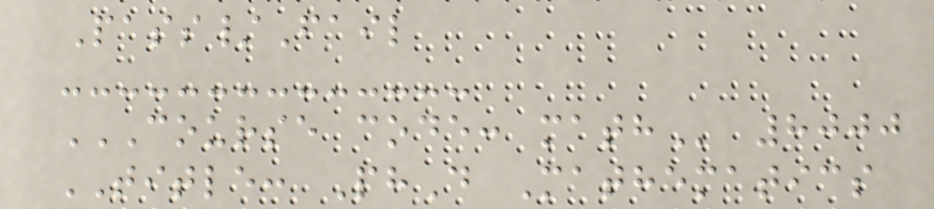Pass/Fail
COURSE CODE: MATH 8000
TITLE: PhD Mathematics
